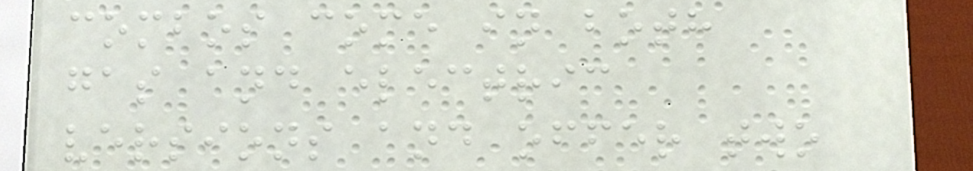combos come in both
gas and electric
versions and offer two
